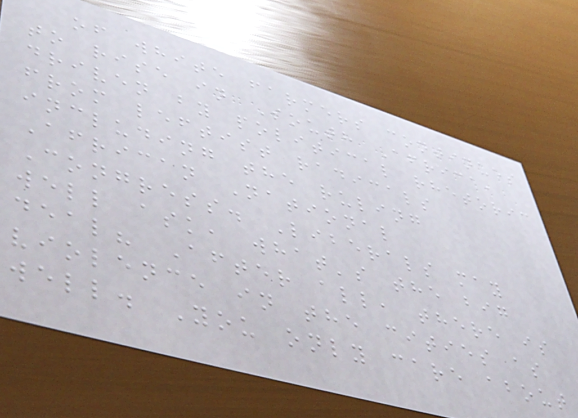of white farmers continues
to rise in South Africa,
driven by political rhetoric
from leftist radicals
including the ruling
African National
Congress. Liberals may
well ask, what's the big
deal? After all, there is
violence in the cities as
well. You only care about
